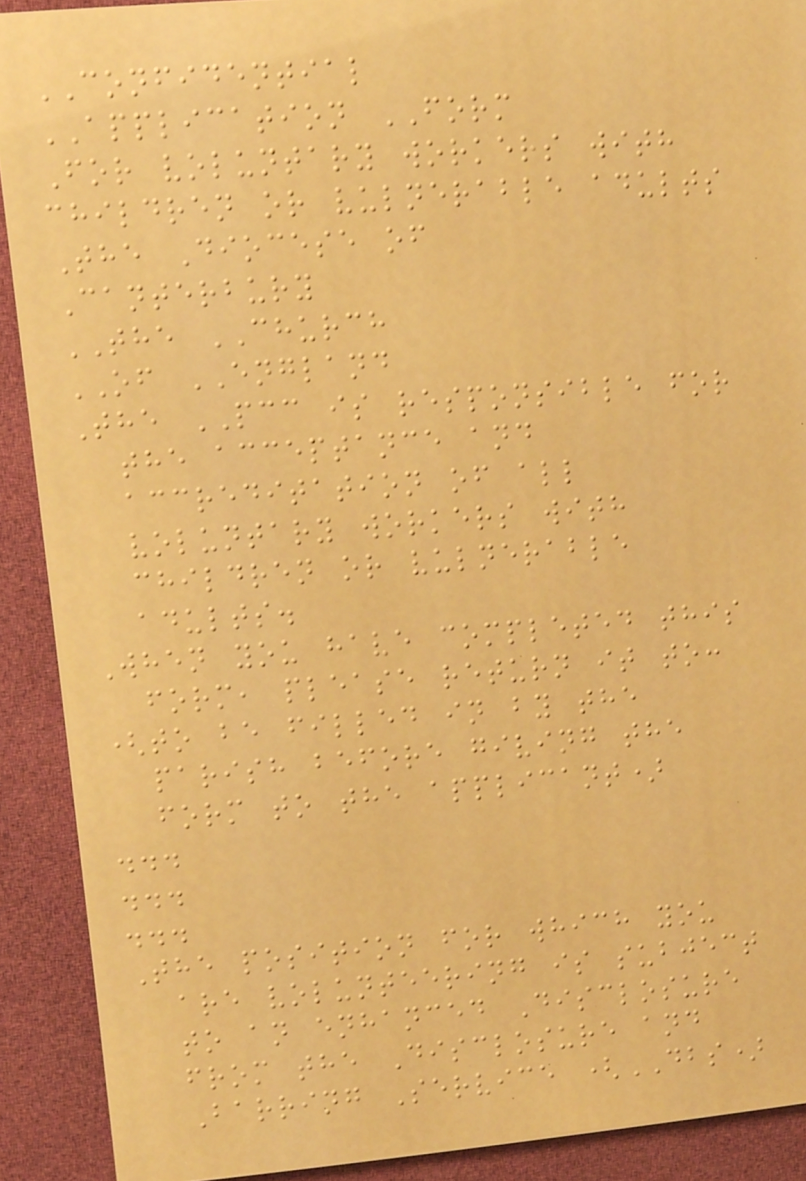CONFIDENTIAL
APPLICATION FORM
For voluntary workers with
children or vulnerable adults
The Diocese of
Canterbury
THE CHURCH
OF ENGLAND
The PCC is responsible for
the acceptance and
accreditation of all
voluntary workers with
children or vulnerable
adults.
When you have completed this
form, please return it to:
(to be filled in by the
parish before giving the
form to the applicant)
...
...
...
The position for which you
are volunteering is subject
to an enhanced Disclosure
from the Disclosure and
Barring Service (DBS)
